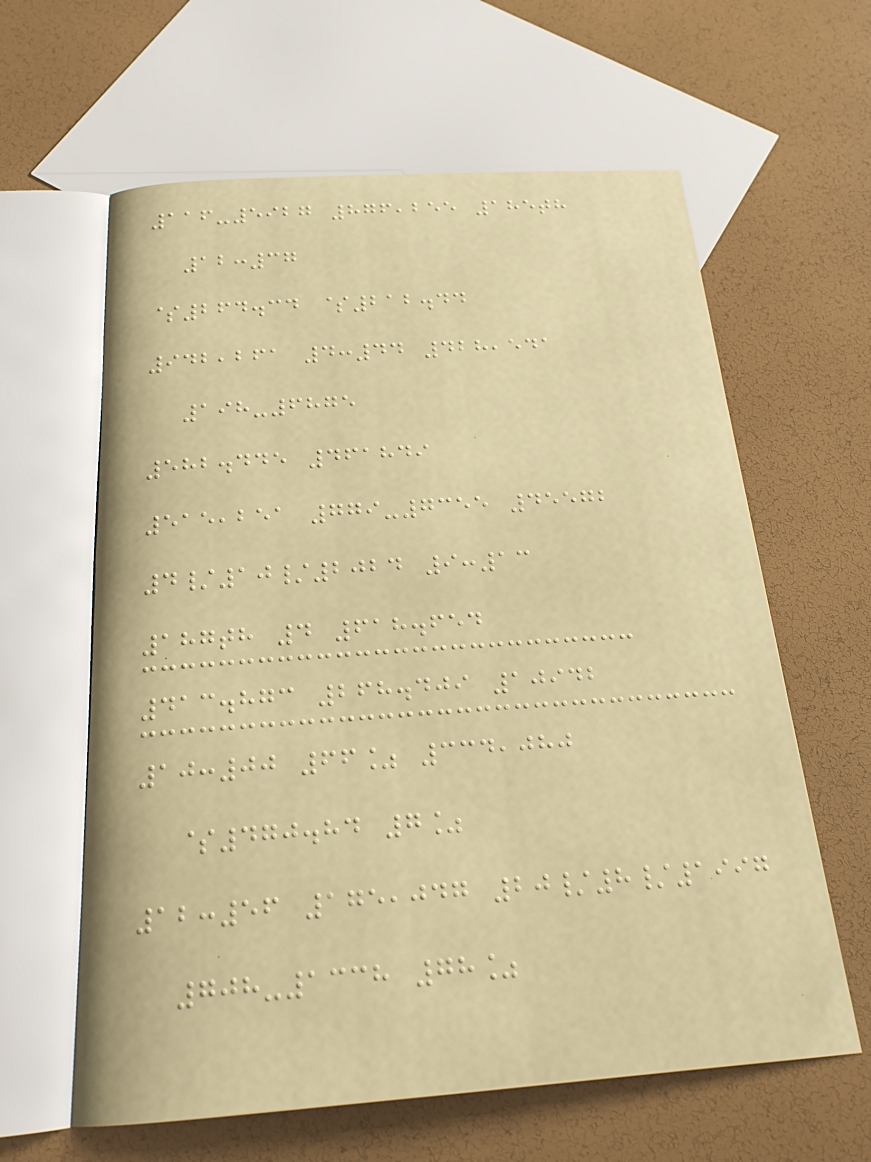116-5927 876,255 185th
12:37
$264.34 $212.44
942,261 4:44 428,541
198-6875
582.445 461849
515,251 779-7355 45572
4/10/2024 9:13
187th 4 618.654
413.873 268.409 10942
10:00 66% 334,080
$470.84 7%
12:56 175,047 20/8/1997
708-1338 78%
